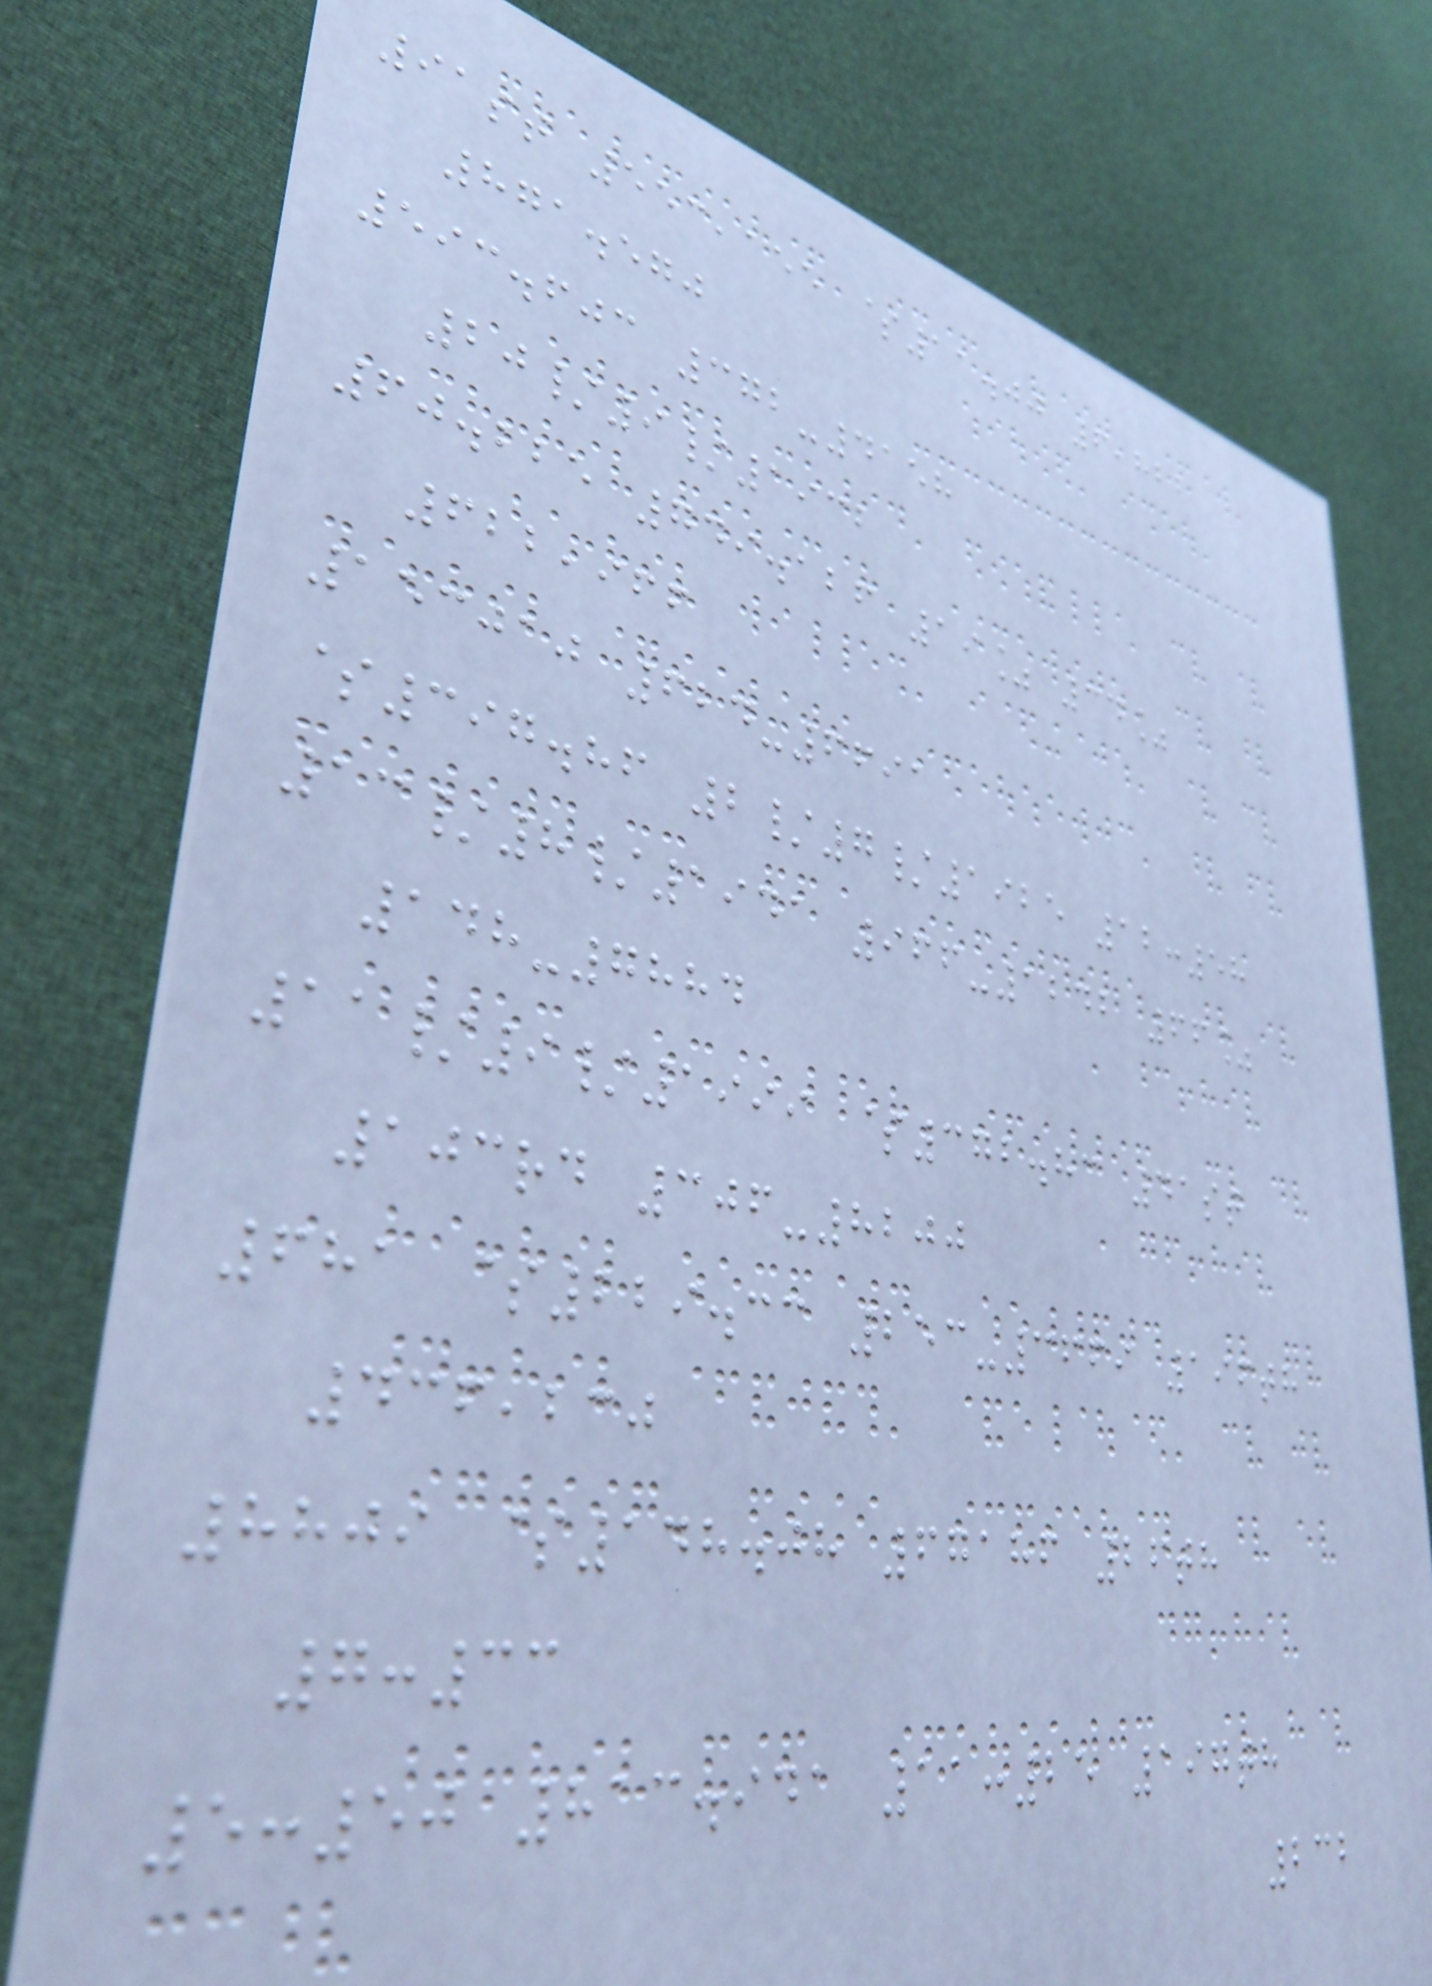91st 553,155 $11.00 6,822
871.570
593.603 372-4158
20/9/1932
60.225 749.126 19% 34%
622,966
153010 624-6691
$397.86 2/7/1925 12:58
13/8/1941 966-1242 66%
148-7884
11/9/1999 $372.83 41st
103rd 306-8200
681 $229.33 253-3669 196th
436,230
8809 $148.08 67186 26th
7:33
5:50 813.941 11:25 197th
232
